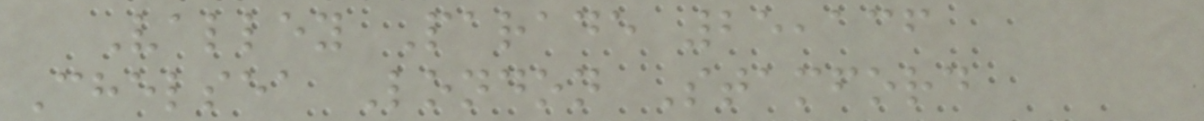Valley Parade 25,136
Chelsea London Stamford
